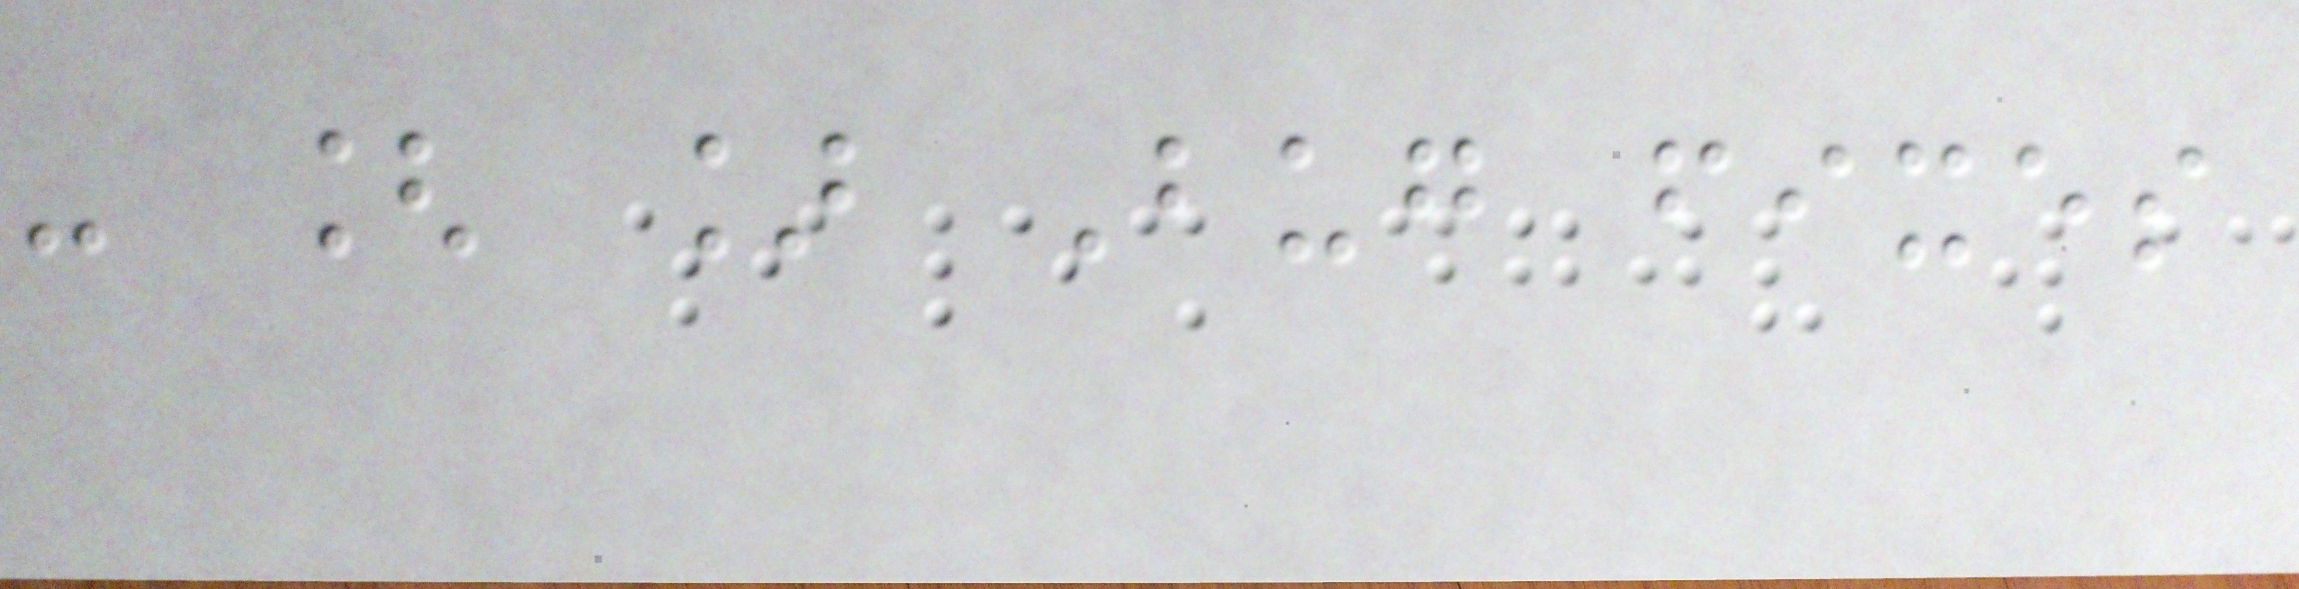- [ ] Bug fixes
